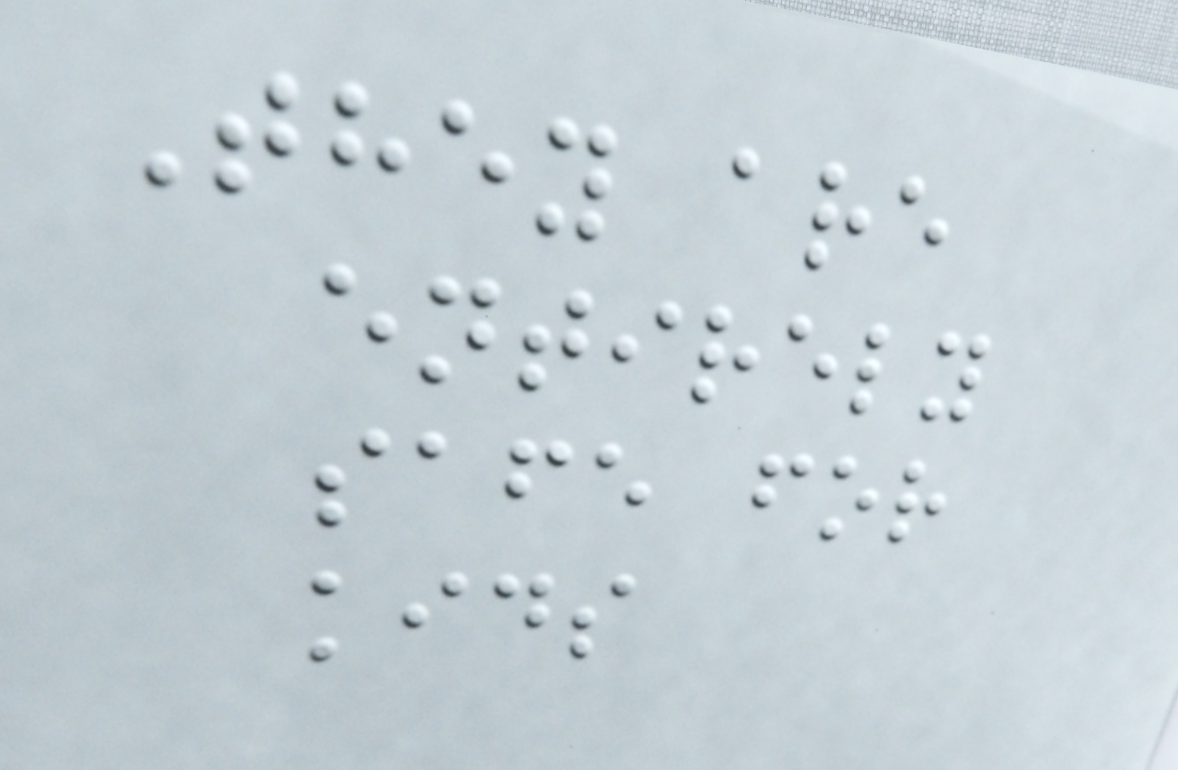They are
entirely
safe for
kids
